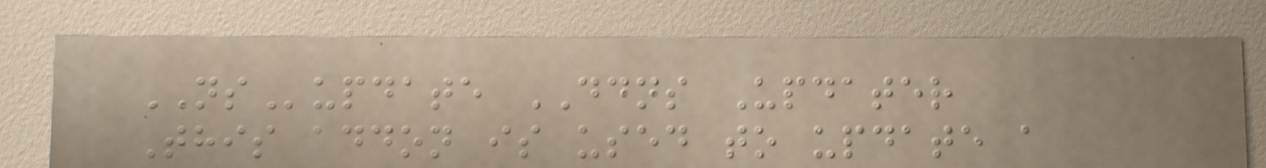NSupdate DDNS Updater
This addon is used to update a
